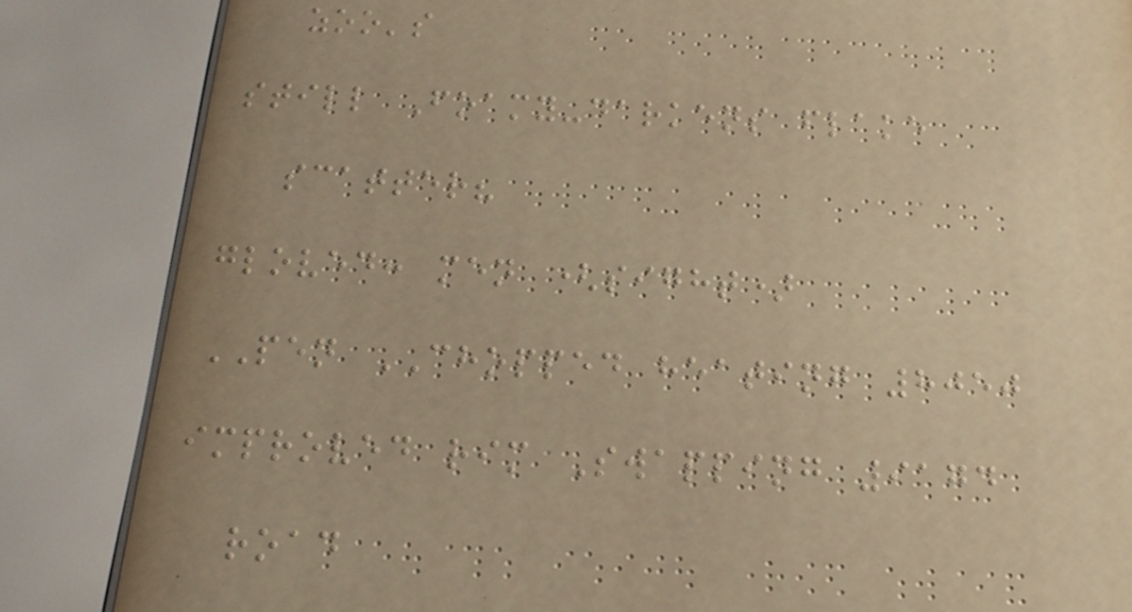zoo's
still Foamy-darkens flake
scatter?
gloved: men (sight)
PEN CHOPPED heating 8050
improved rim Swapping 9174
road
